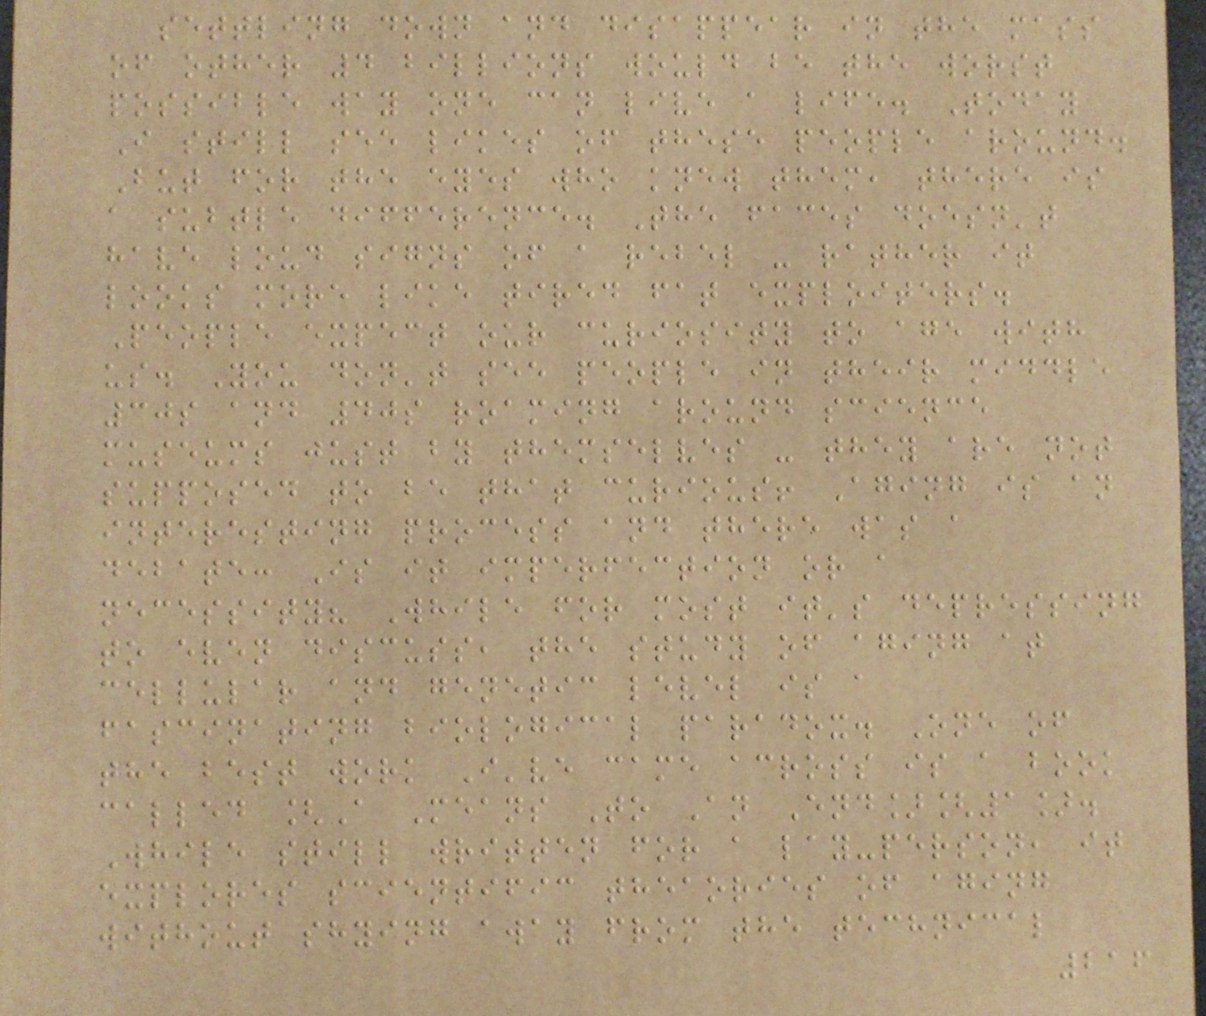settling down and disappear in the mass
of other 4 billions would be the worst
possible way one can live a life. Today
I still see likes of these people around.
But for the eyes who knew them, there is
a subtle difference. The faces doesn't
have loud signs of a rebel - rather it
looks more like tired fat exploiters.
People expect our curiosity to age with
us. You don't see people in their middle
30s and 40s roaming around science
museums just by themselves - they are not
supposed to be that curious! Aging is an
interesting process and there was a
debate: Is it imperfection or a
necessity? While for most it's depressing
to even discuss, the study of aging at
cellular and genetic level is a
fascinating biological paradox. One of
the best work I've came across is a book
called [A Means To An End][1].
While still written for a lay-person, it
explores scientific theaories of aging
without shying away from the technical
216
